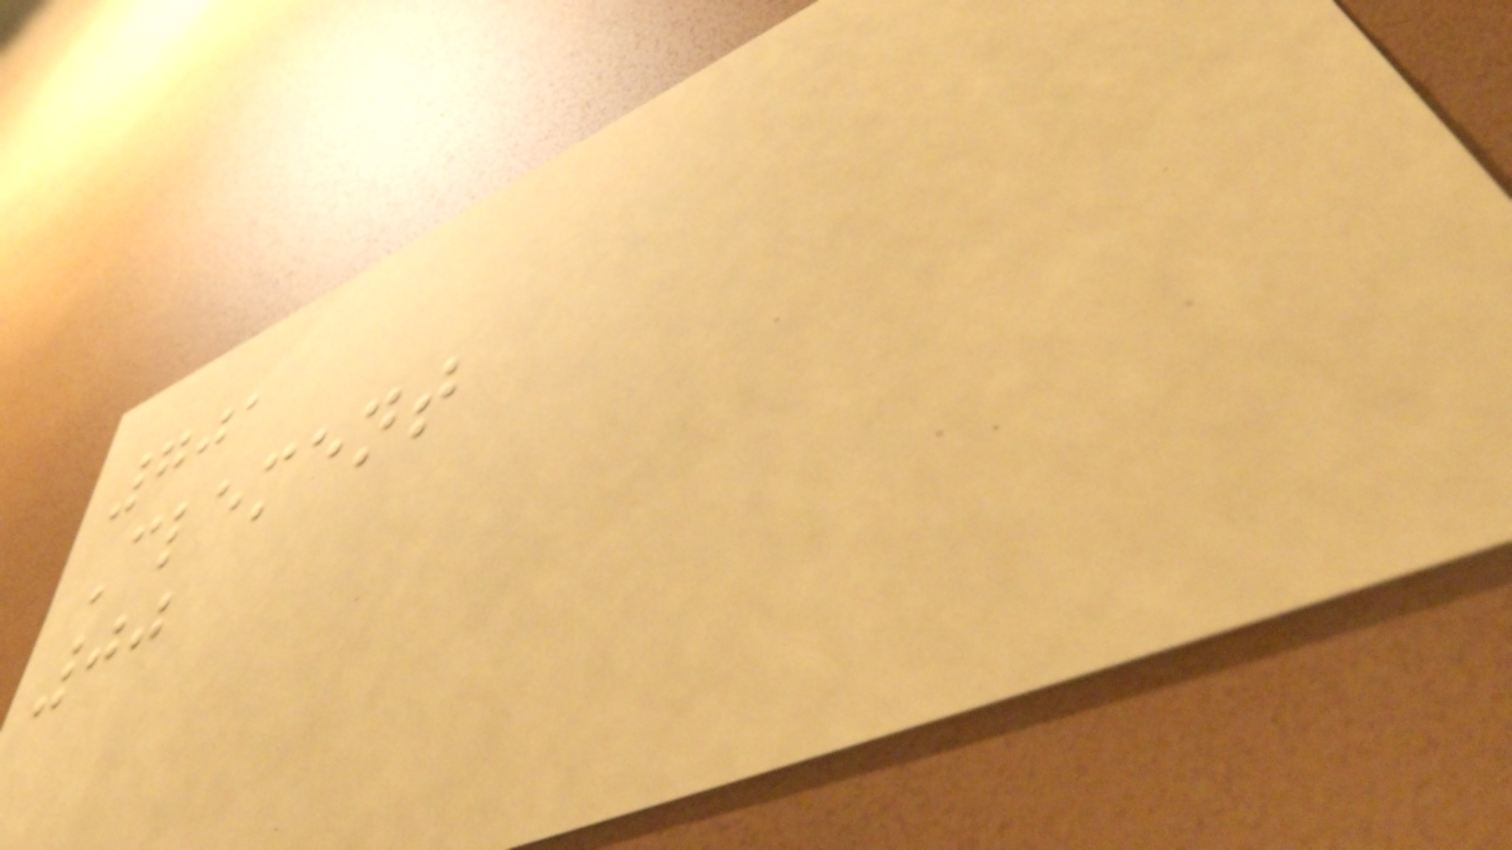701
Clement
00
